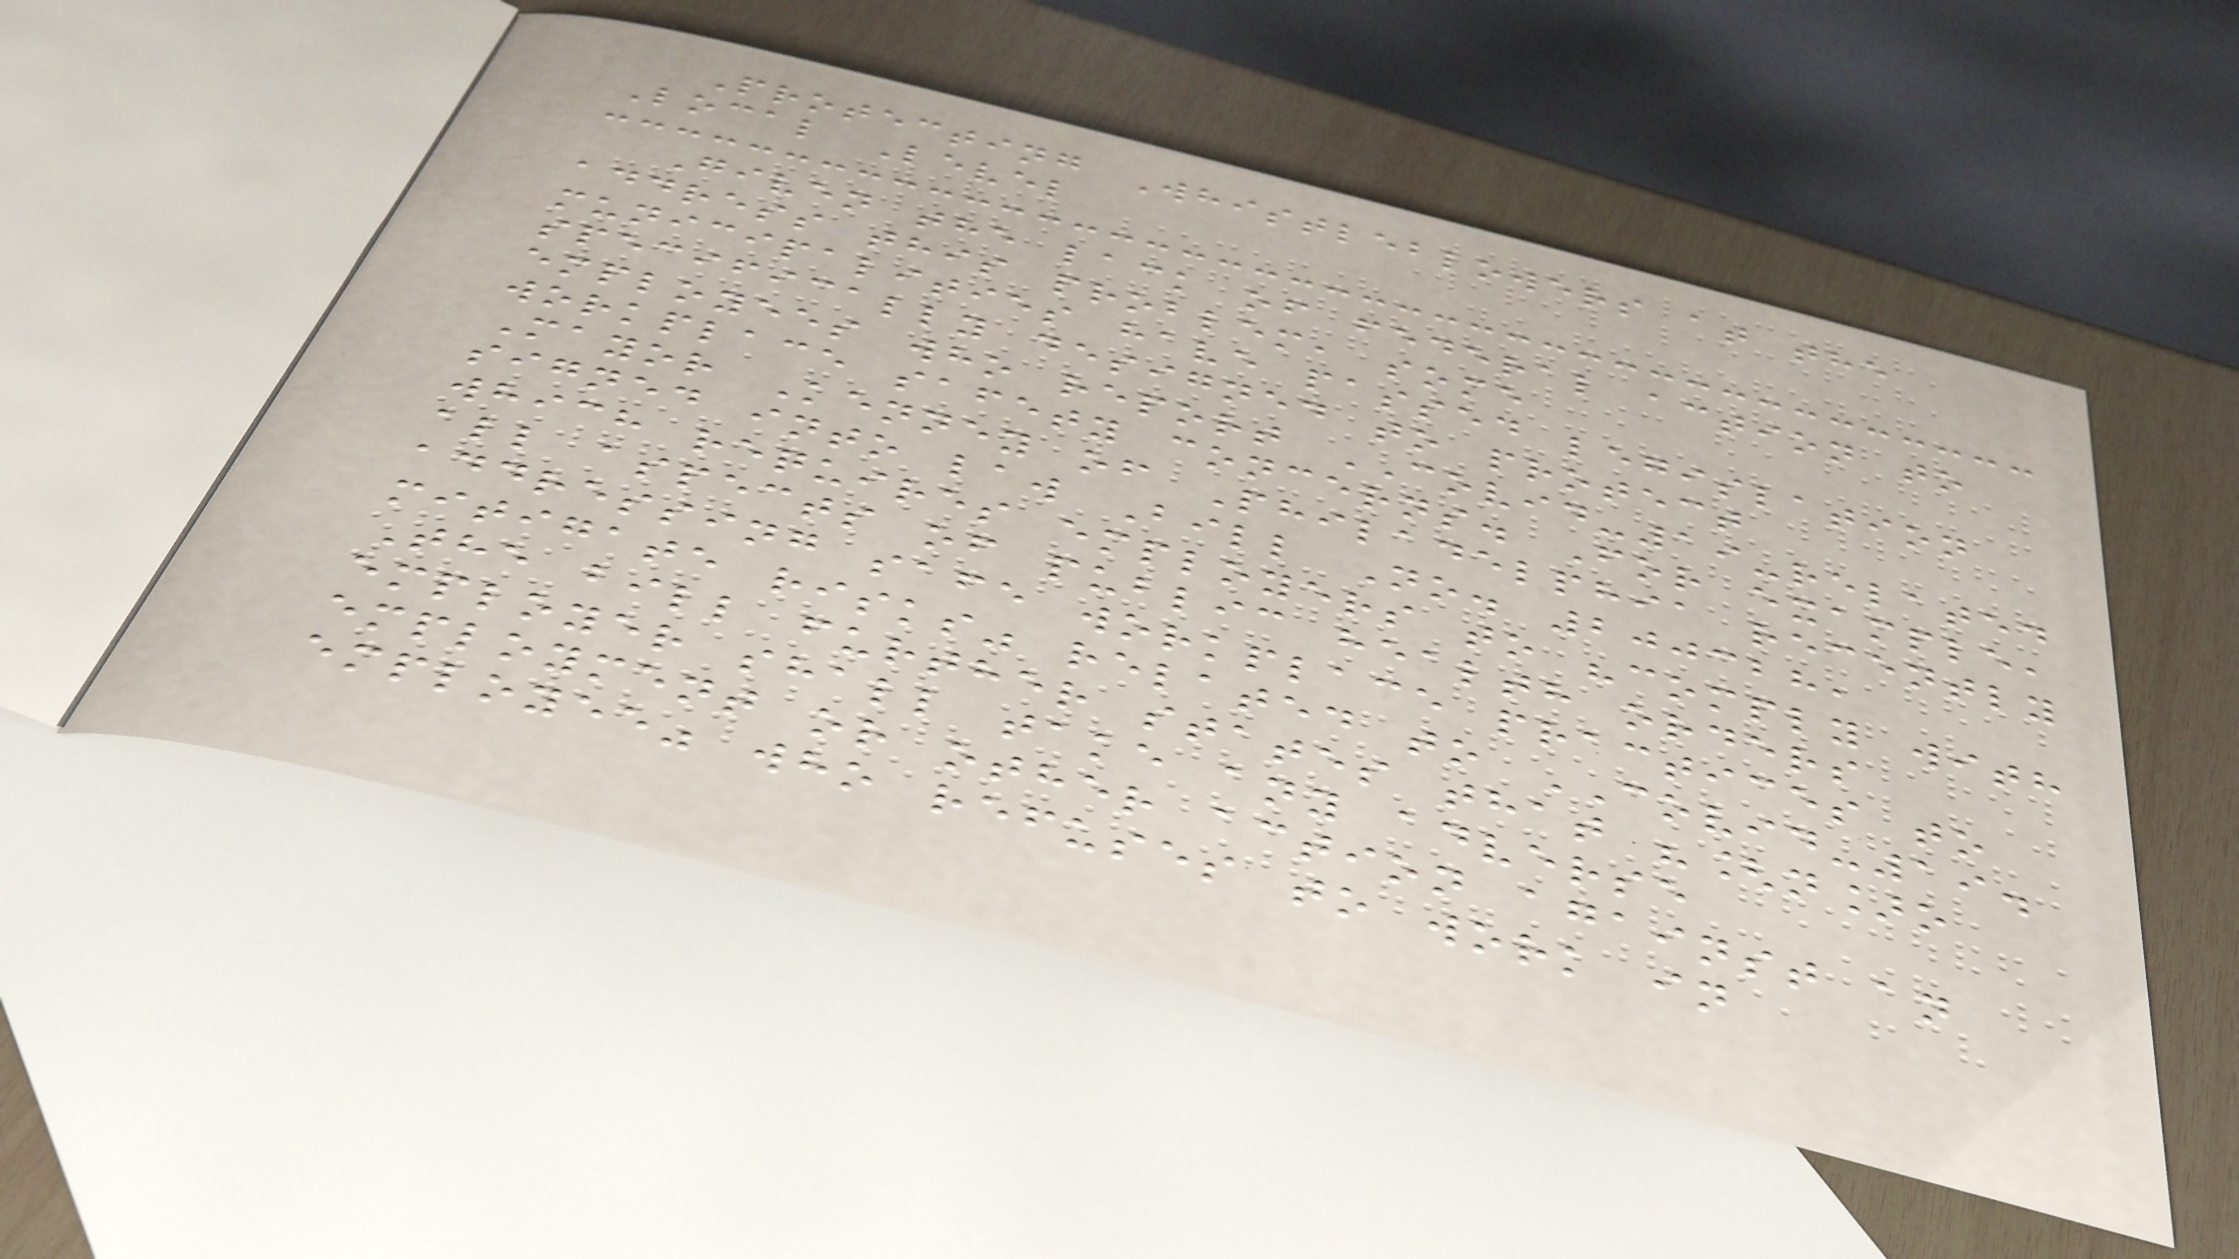Protecting Whistleblowers at the
Local Level
Given the lack of federal action to
address this problem, some
municipalities have passed legislation
specifically designed to protect
employees who report COVID-19-related
workplace safety concerns. For example,
Mayor Kenney of Philadelphia recently
signed into law Bill No. 200328,
which requires employers to "comply with
all aspects of public health orders
addressing safe workplace practices to
mitigate risks" related to COVID-19.
The bill further states that "[n]o
employer shall take any adverse
employment or other action against an
employee" who refuses to work in
